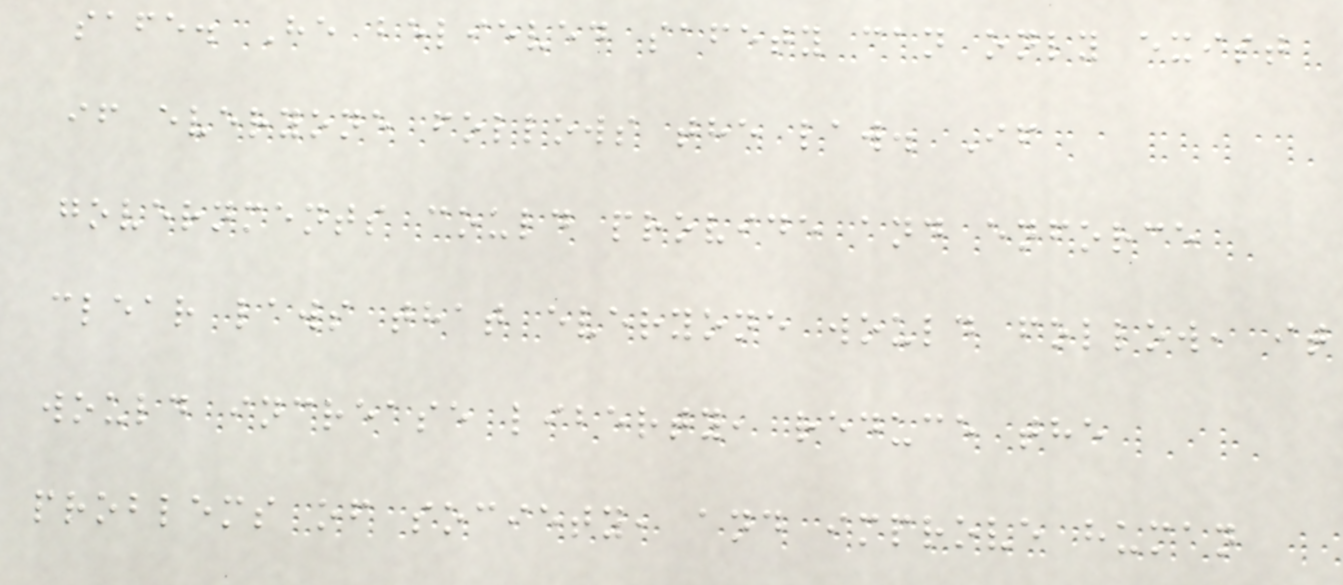safe. He believed safety can only exist
if everyone follows the law. If
governments could provide and enforce
clear laws that everyone would follow, it
would increase liberty, reduce the
problems of society, and improve human
